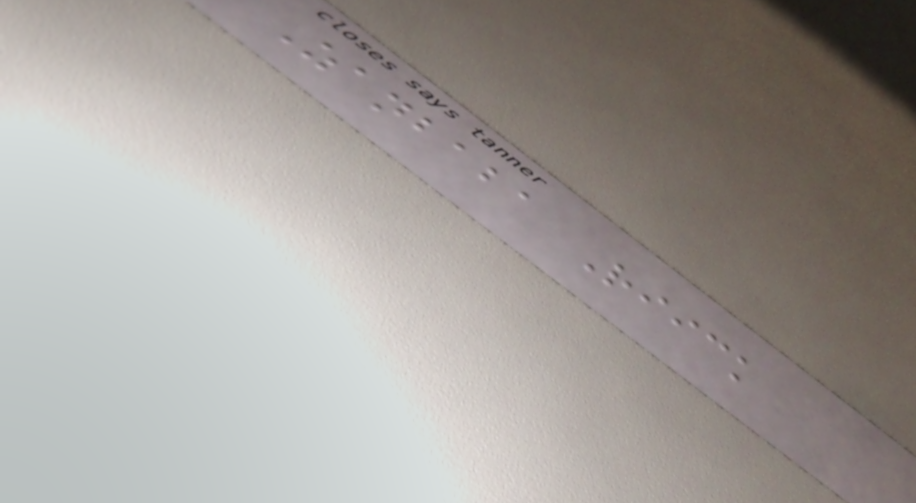Zanbaba Riick
